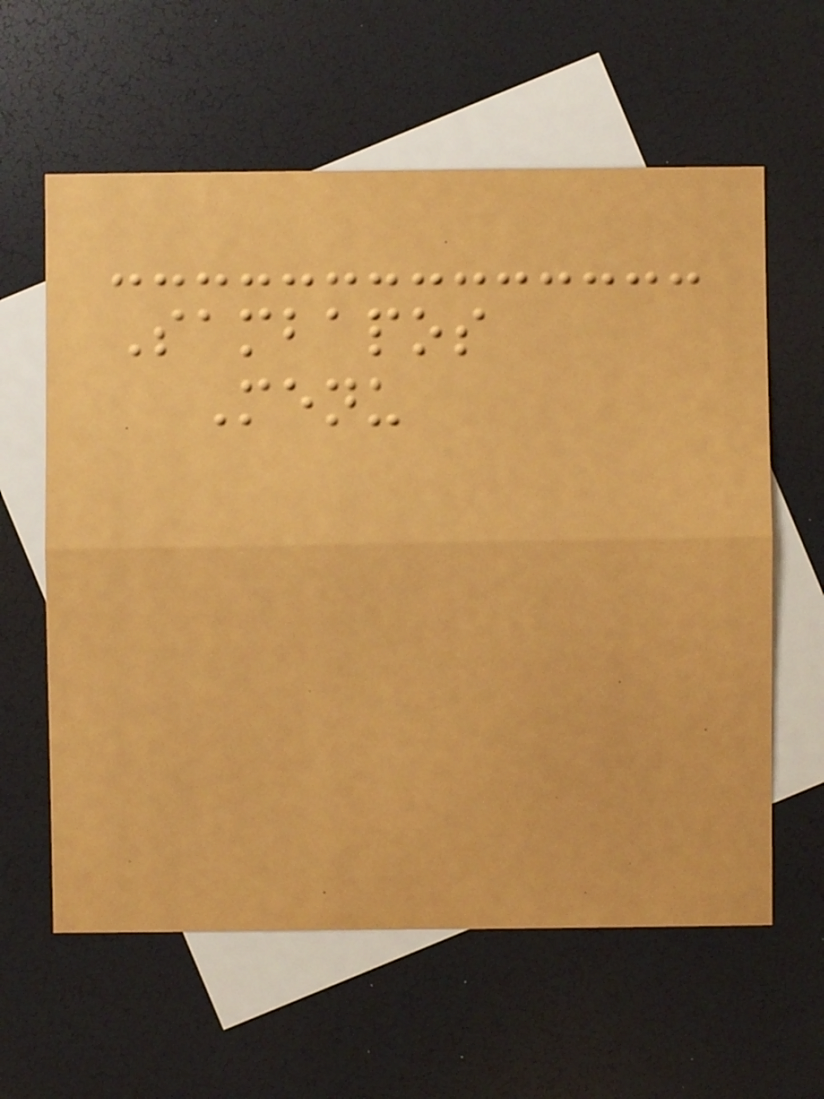Sambapos
Menu
